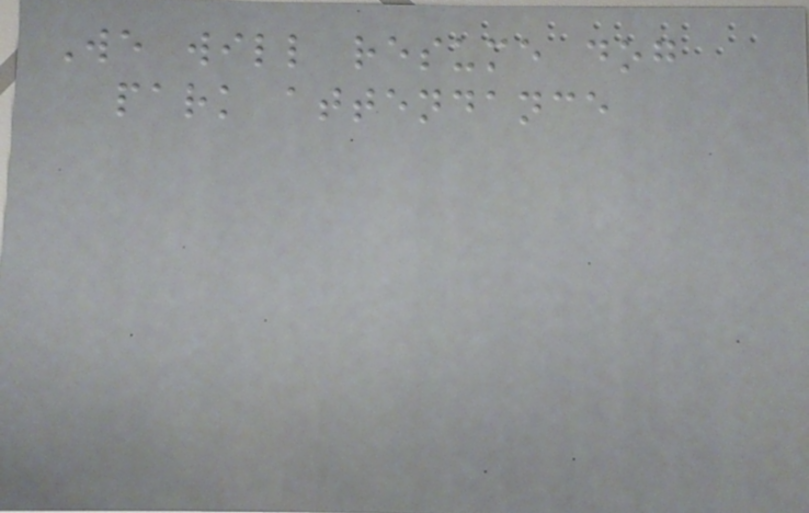We will resume dog
park attendance
